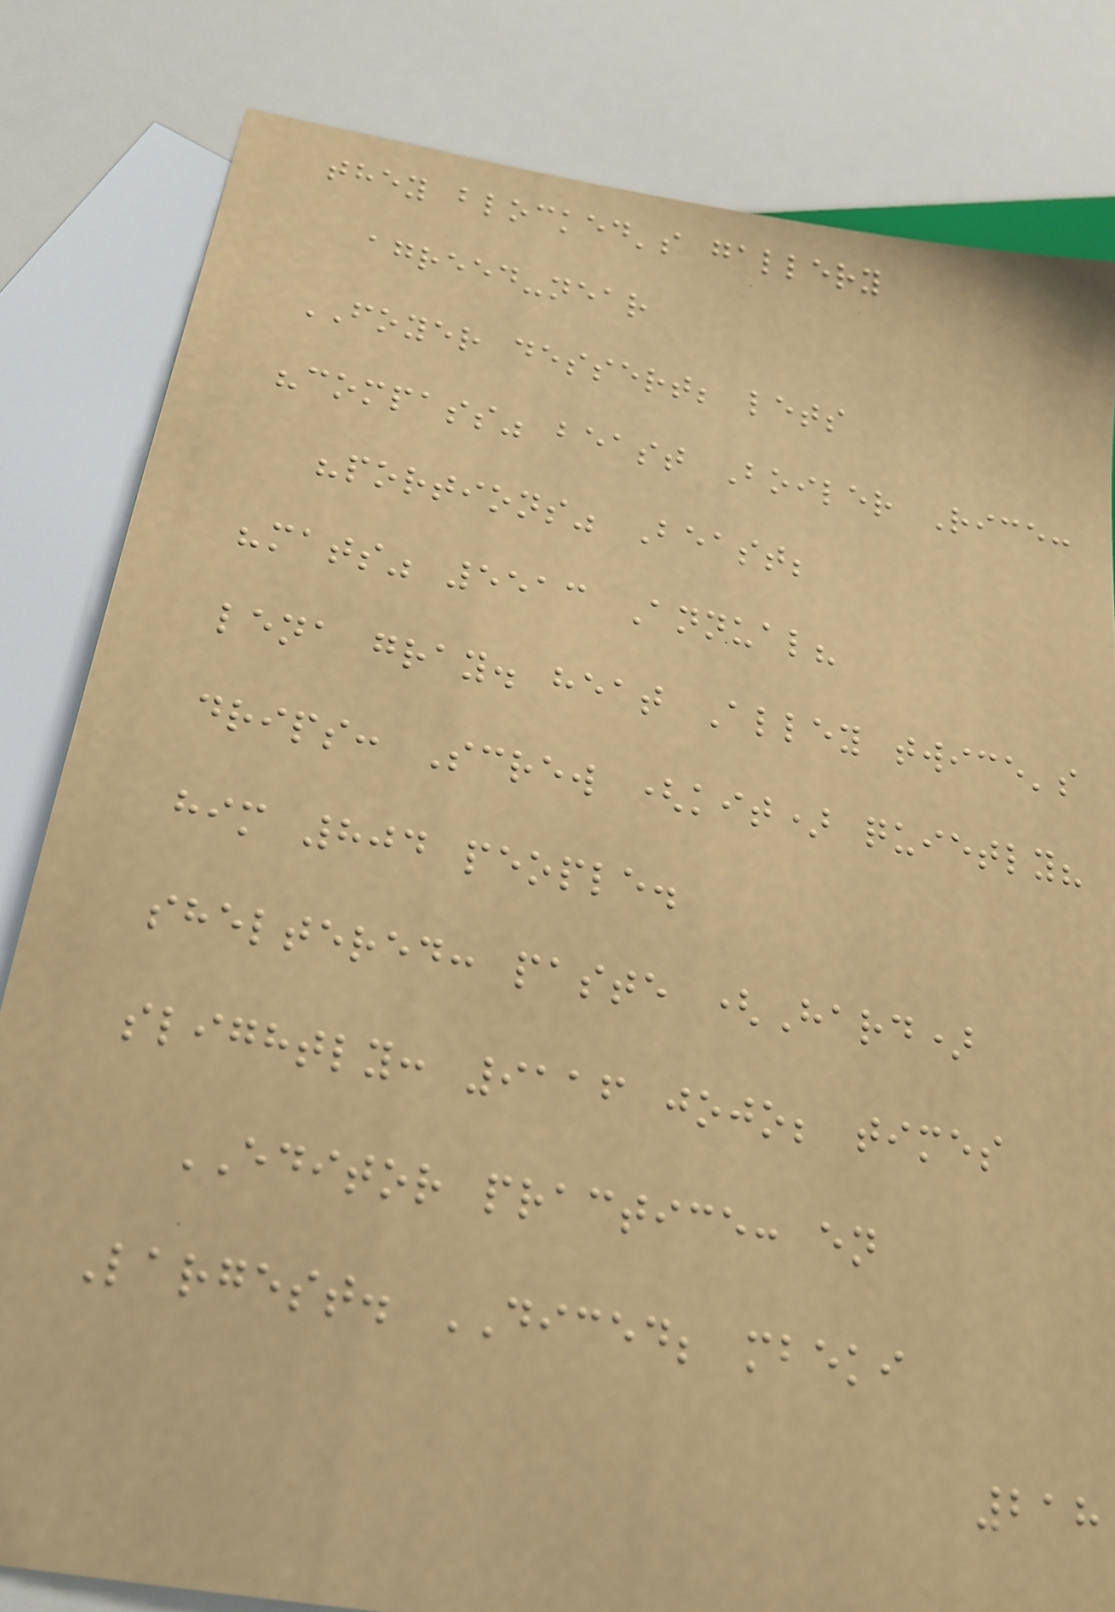they blocked's gallery
agreed-near
FOYER dessert; lets
"compass" beast Boiler Rice:
"portions" Beast;
"mats" 5513 Annual?
lena gray. heat Alley twice's
drips: Screw (kit) quietly?
him 804 people.
sheltered: paste (Hard)
slightly: 9116 jojo; times
EDITOR practice: en
Largest. DICED; mbeki
218
